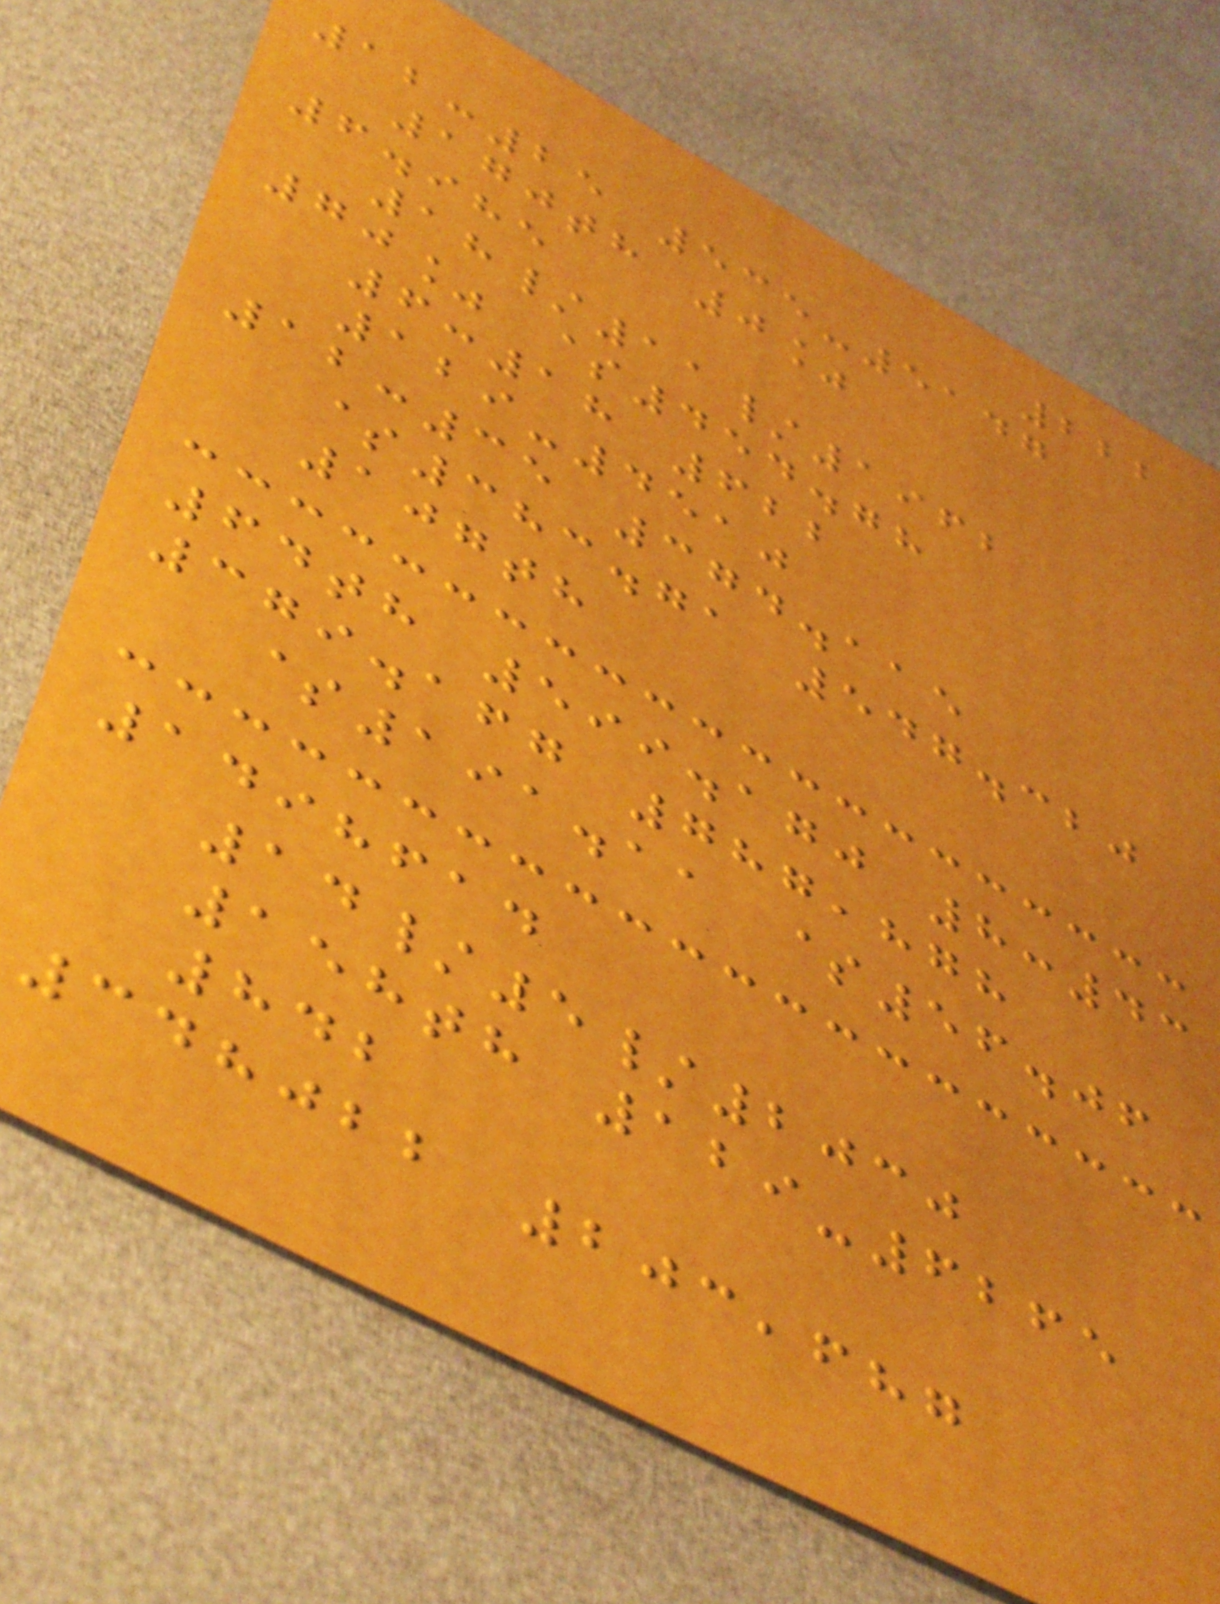222
12:25 535-5147
170th 0%
6.985
18/11/1962
70% $454.78
6:18 622
129-4510
12:35 374.115
$383.71 547.320
107th
64th 599.170 8:43
379.167 787,878
$191.11 $56.06
1498614
14/5/2030
158th 129-6265
842
348022 203,687
